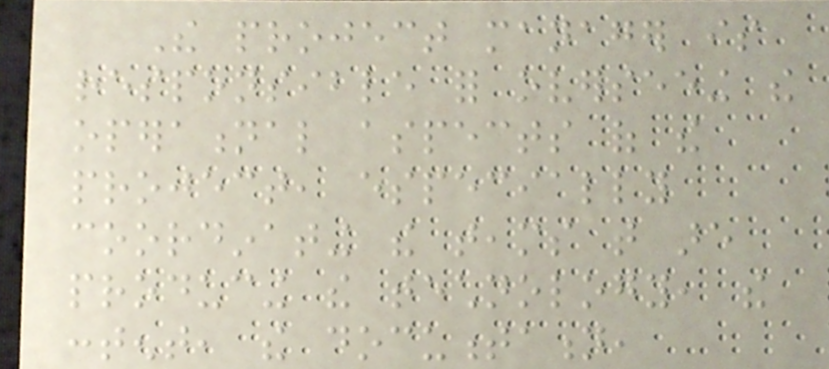The project manager is
responsible for overseeing the
operational aspects of the
project, especially
coordinating the teams that are
producing the technology, the
content, the documentation,
